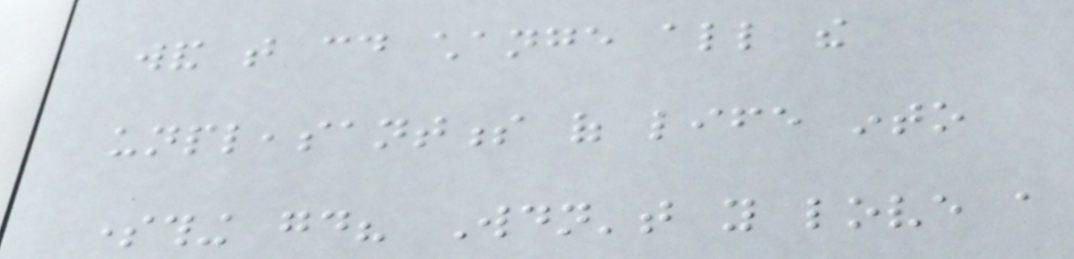wand that could change all the
unpleasantness of life into
something good? Wouldn't you love a
